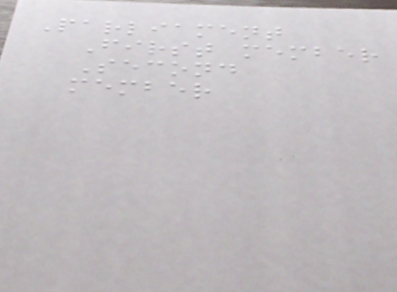Parliament
First member
Second
member
